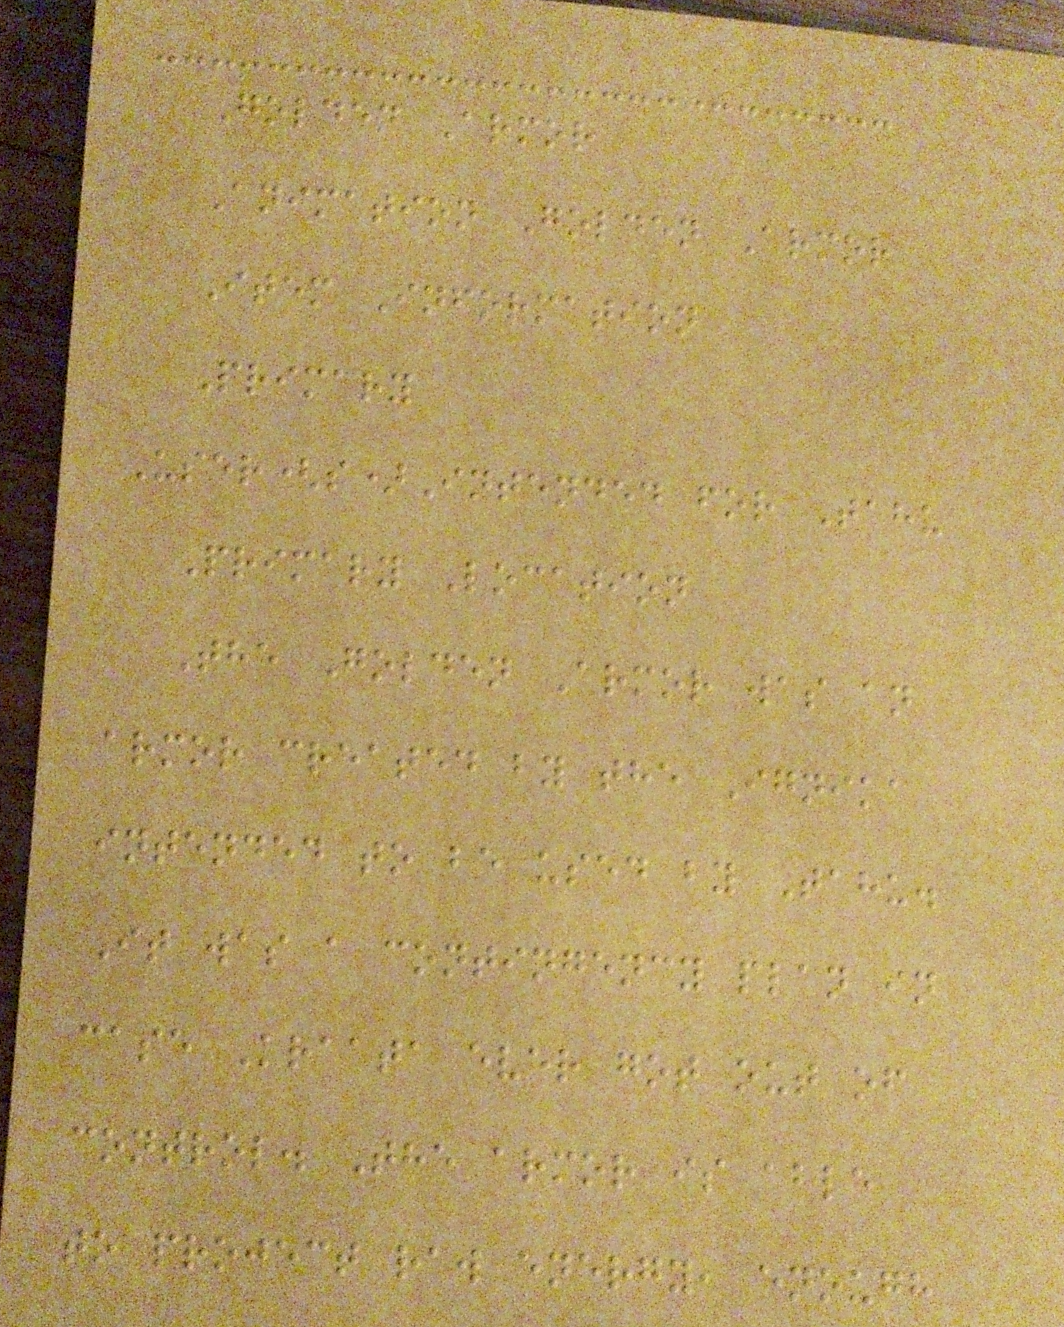Golden Armor
Animation Golden Armor
Item Information
Primary
User(s)Intended for Tahu
Primary Location
The Golden Armor was an
armor created by the Ignika
intended to be used by Tahu.
It was a contingency plan in
case Kraata ever got out of
control. The armor is able
to project raw energy, enough
